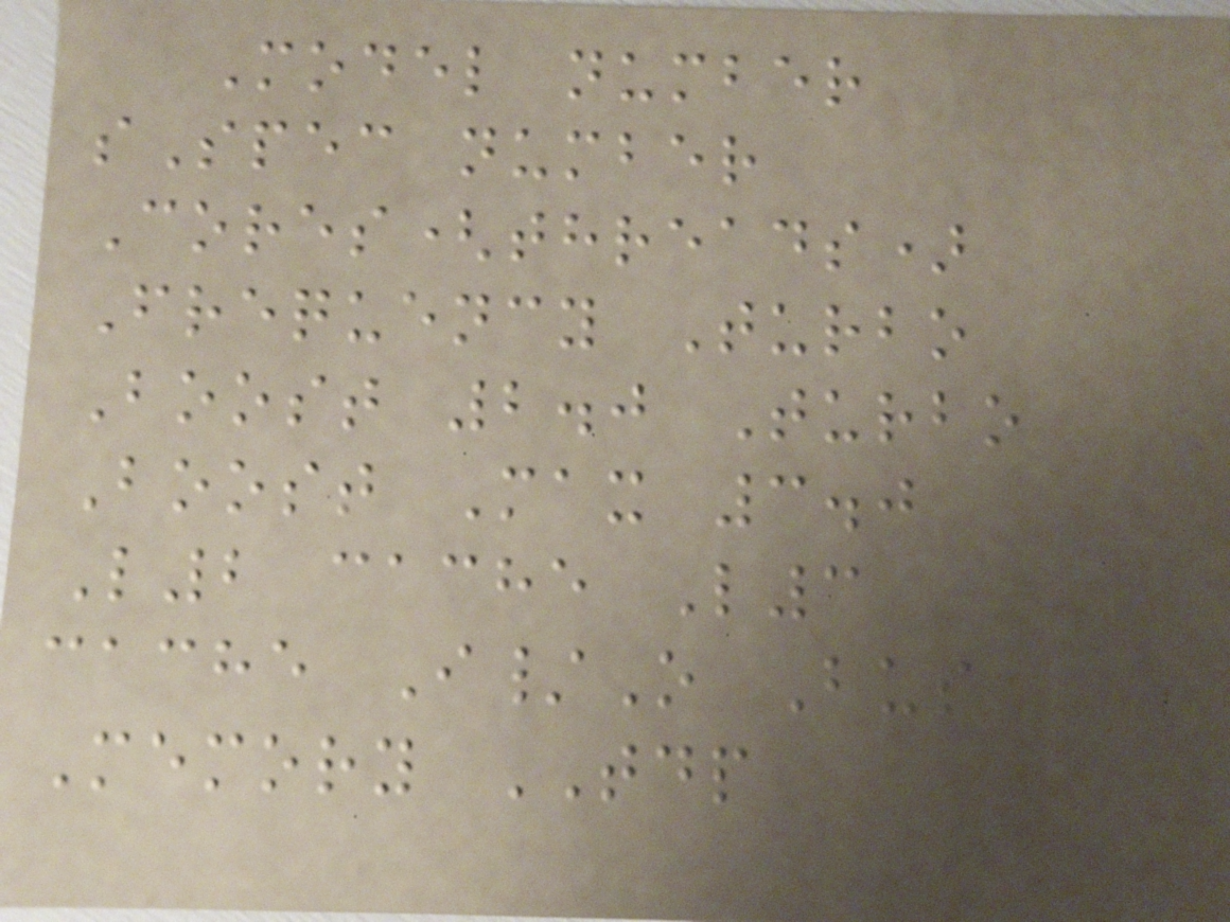Model number
sSpec number
Cores(threads)
Frequency Turbo
Boost 2.0 Turbo
Boost Max 3.0
L2 cache L3
cache I/O Bus
Memory TDP
